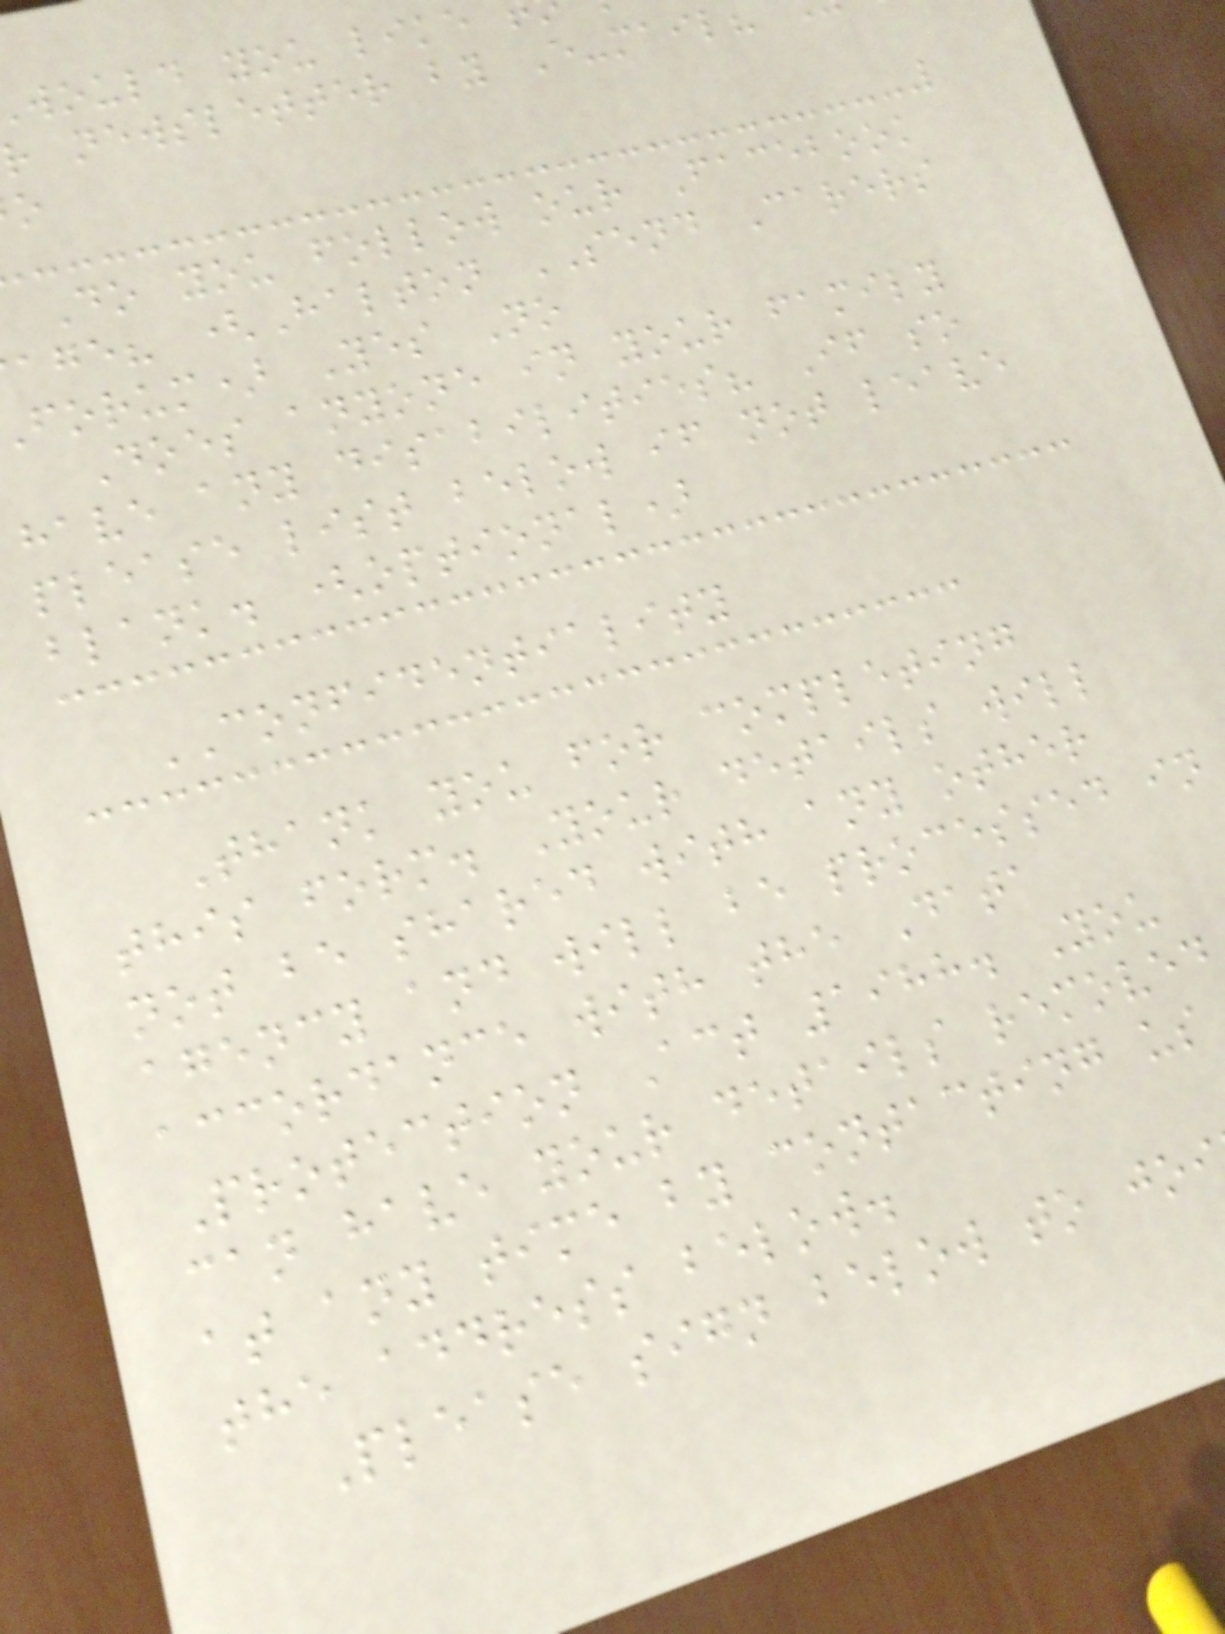would you like
r newsletter by E-mail?
Do you follow our Facebook
age? (Halton SEND Carers
forum) Yes No
Does anyone in your family
have any disabilities? If so
please list below if not leave
blank. (optional)
CONFIDENTIALITY
Thank you for completing
this form. Your details will
not be shared with any other
agency and will be processed in
accordance with the Data
Protection Act 1988. You
can have your details removed
at any time by contacting us
the address below.
Please sign below to joi
